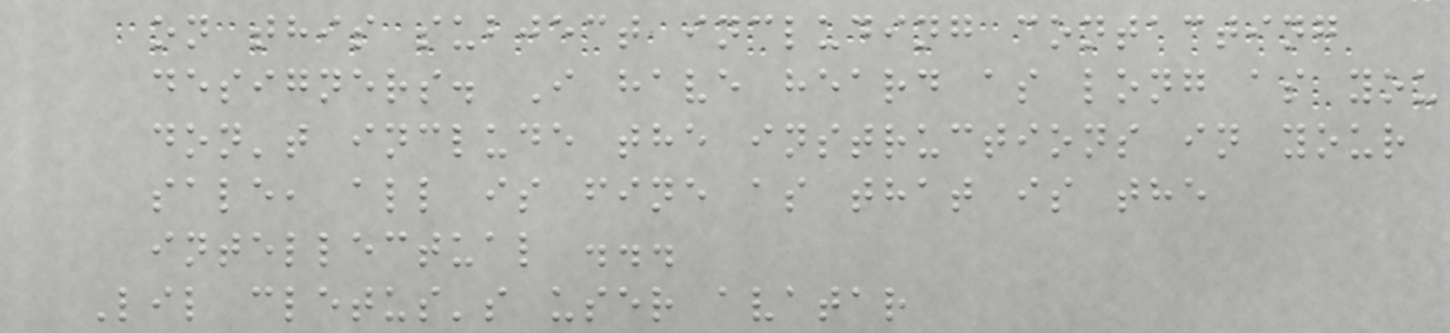on this subject including contacting
designers. I have heard as long as you
don't include the instructions in your
sale, all is fine as that is the
intellectual ...
Lil cletus's user avatar
